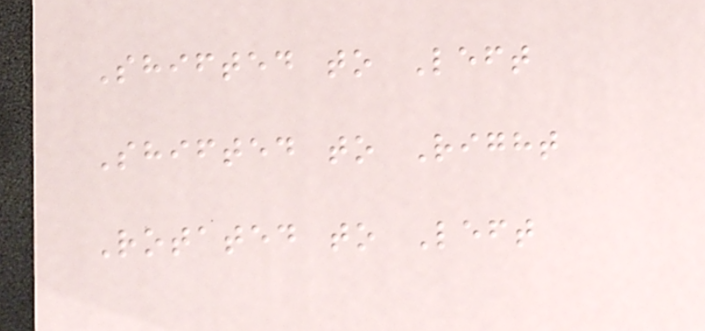Shifted to Left
Shifted to Right
Rotated to Left
